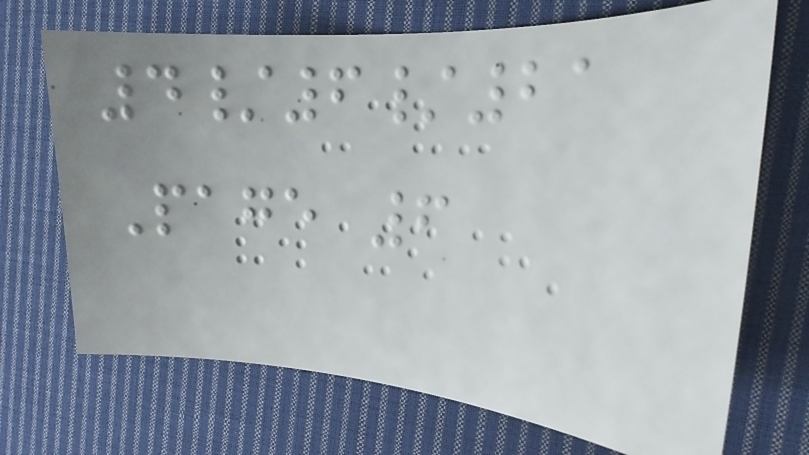4/6/21
Page 6
